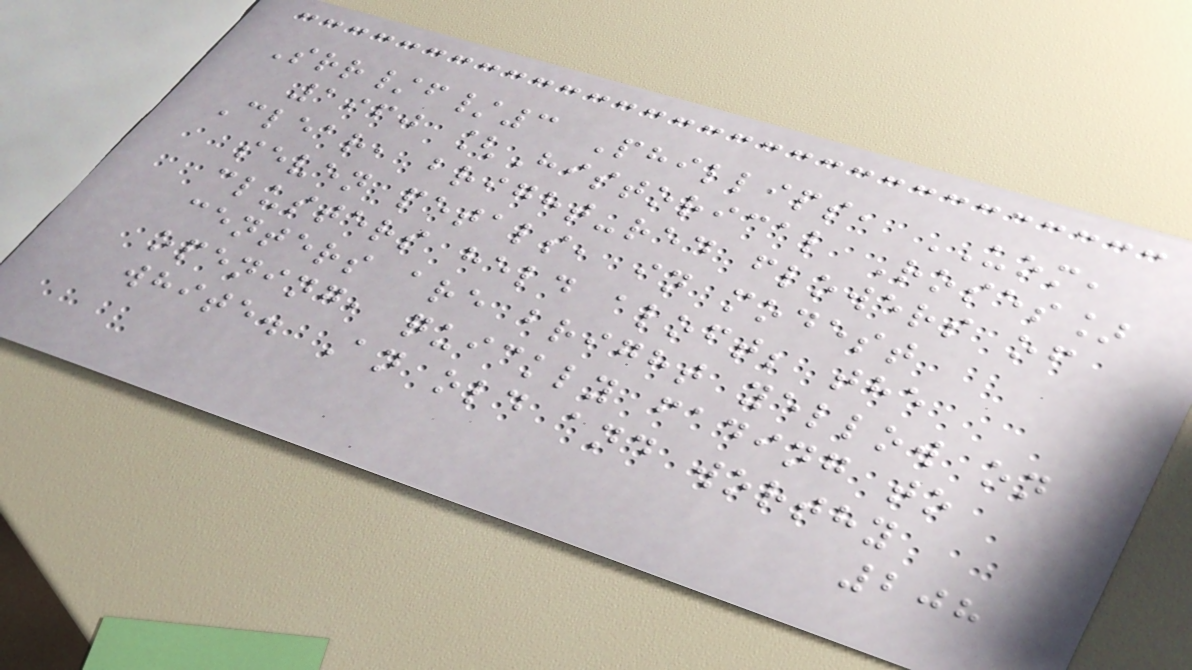Srr/f/3 Phillips, UOM,
1960 [Historical Roses]
Clear, bright-red flowers of
seven petals, in modest
clusters held aloft; the
centers are bright yellow on
opening, quickly fading to
white. An old and worthy
208
